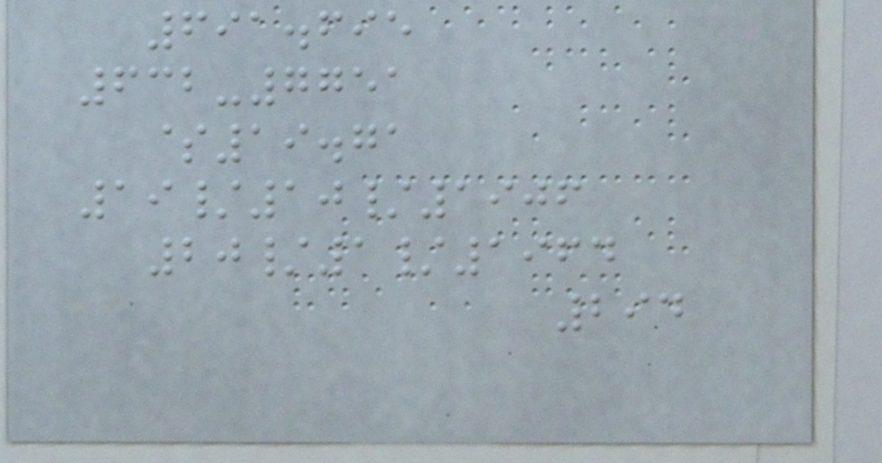691.695
632-7751
$19.71
19/10/1906
20/1/1964
294
